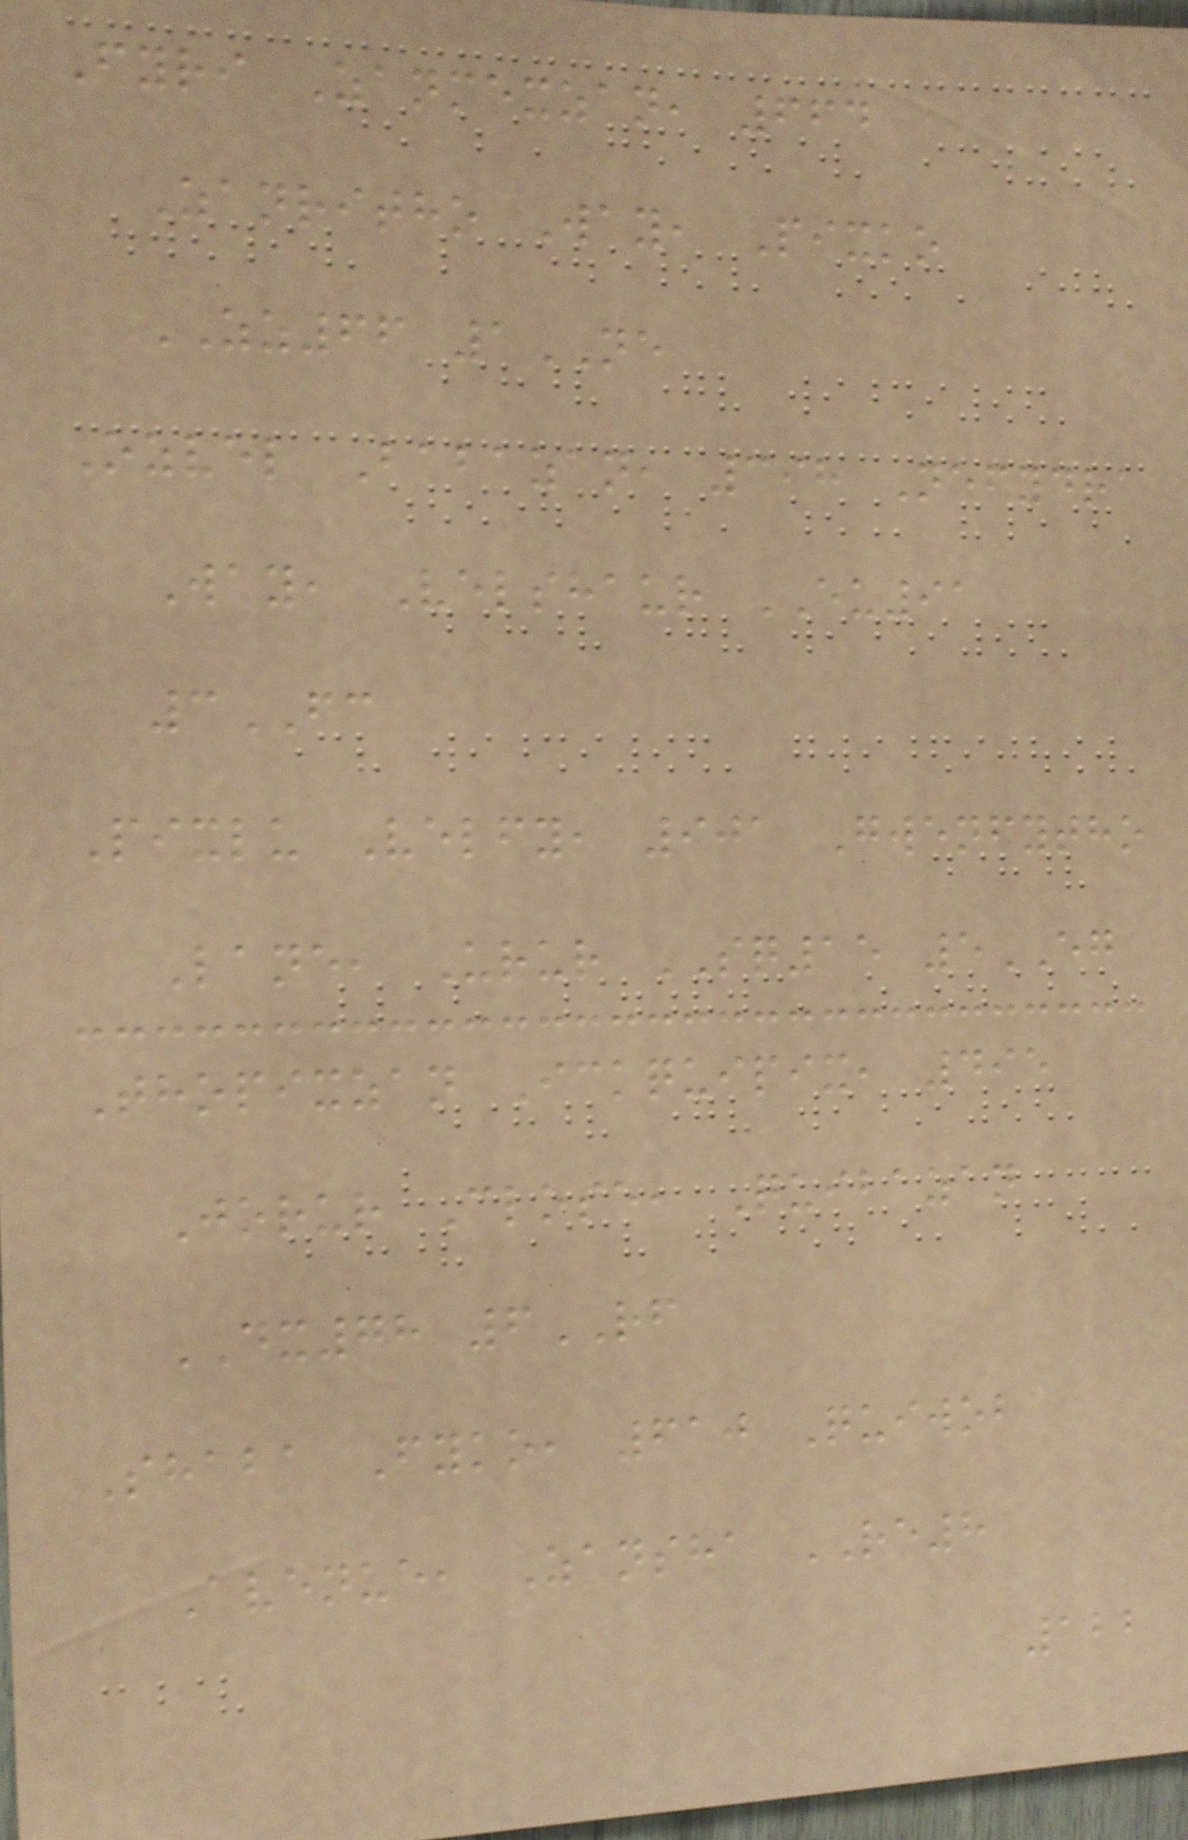Fyri Zanmexzan, 664
Zanritho Way, Pixko
ZZ66 1NE
Ozvel Babazan, 398 Nefydra
Way, Velshaur EU91
3FC
Pixlu Velfy, 901 Gwenfytho
Lane, Urur SQ15 5EG
Thopixzan Ickquipix, 495
Jorur Close, Quibazan
DX78 6RF
Shaba Fyko, 610 Quiwob
Avenue, Zansha RE8
122
